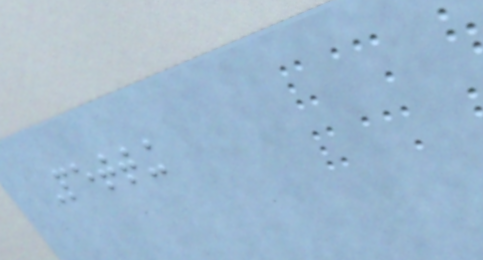Petting
